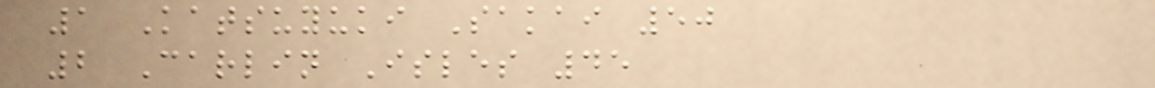1 Katsuyuki Sakai 50
2 Carlin Isles 45
